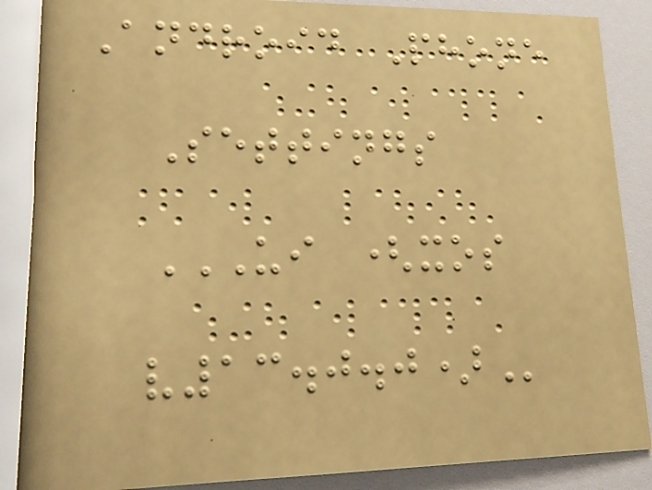Android Phone
Settings
UI (XOS
V13.0.0)
